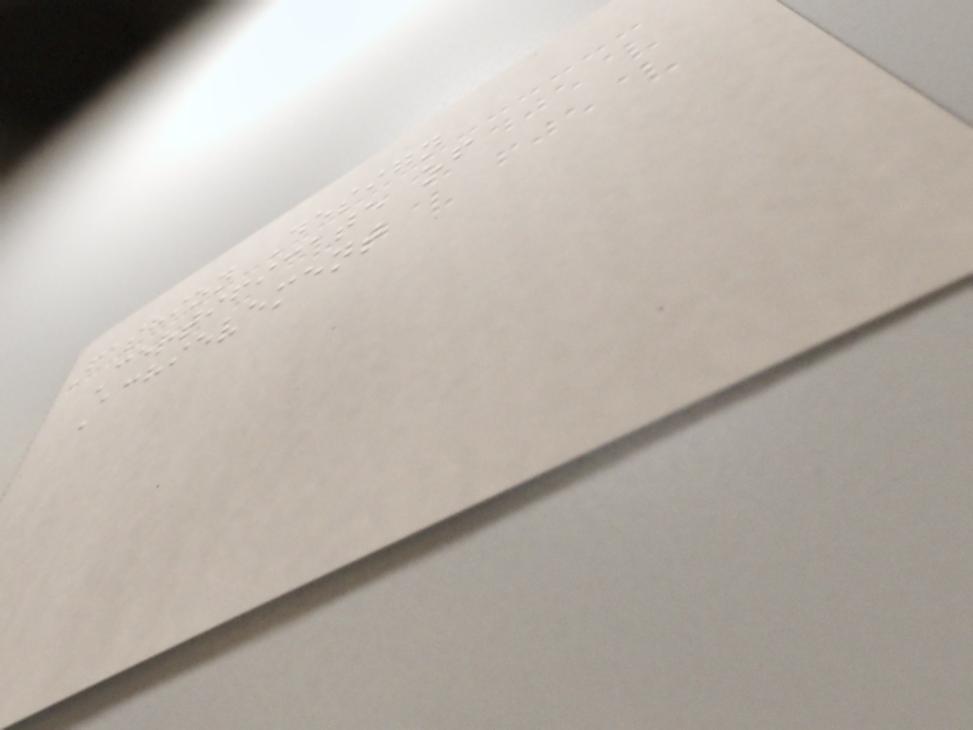Fashion Design
Certificate of
Achievement
